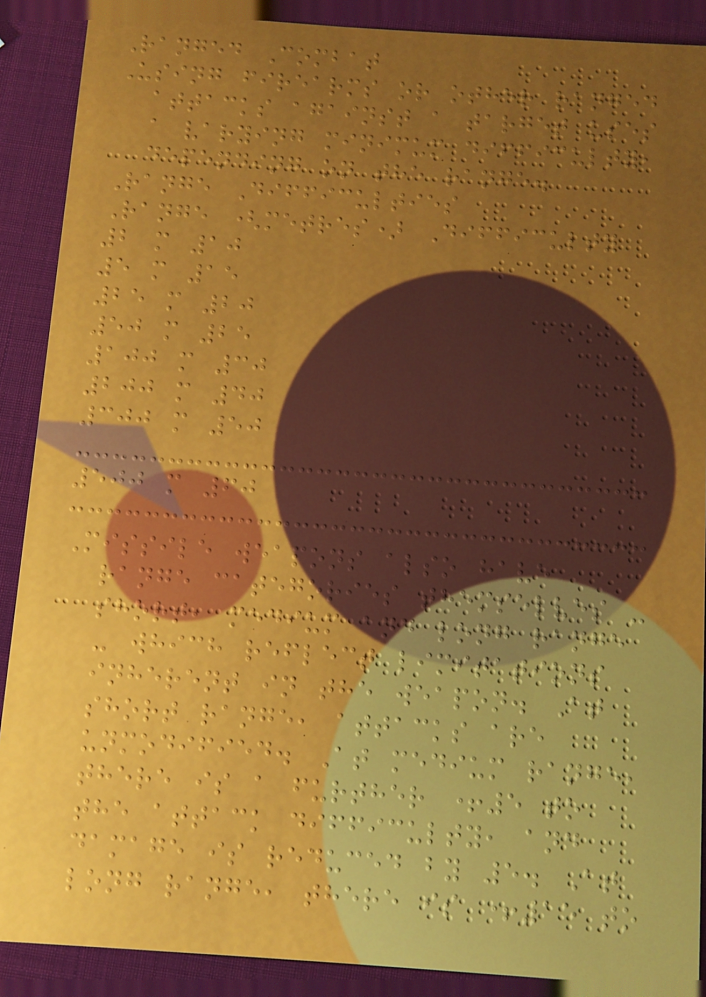Ranged Combat
Using firearms or other ranged
attacks against a target uses
a varying minimum difficulty,
depending on the range.
Range Difficulties
Range (metres) Difficulty
2 m 10
5 m 15
25 m 20
50 m 25
100 m 30
200 m 40
300 m 50
500 m 60
Missile weapons also have
range categories themselves -
short, medium and long range
- which reflect limitations
inherent in the weapon. At
short range, attacks are
unmodified. At medium range,
there is a further +5 to
the attack difficulty, and
damage is reduced by 5. At
long range, there is +15 to
